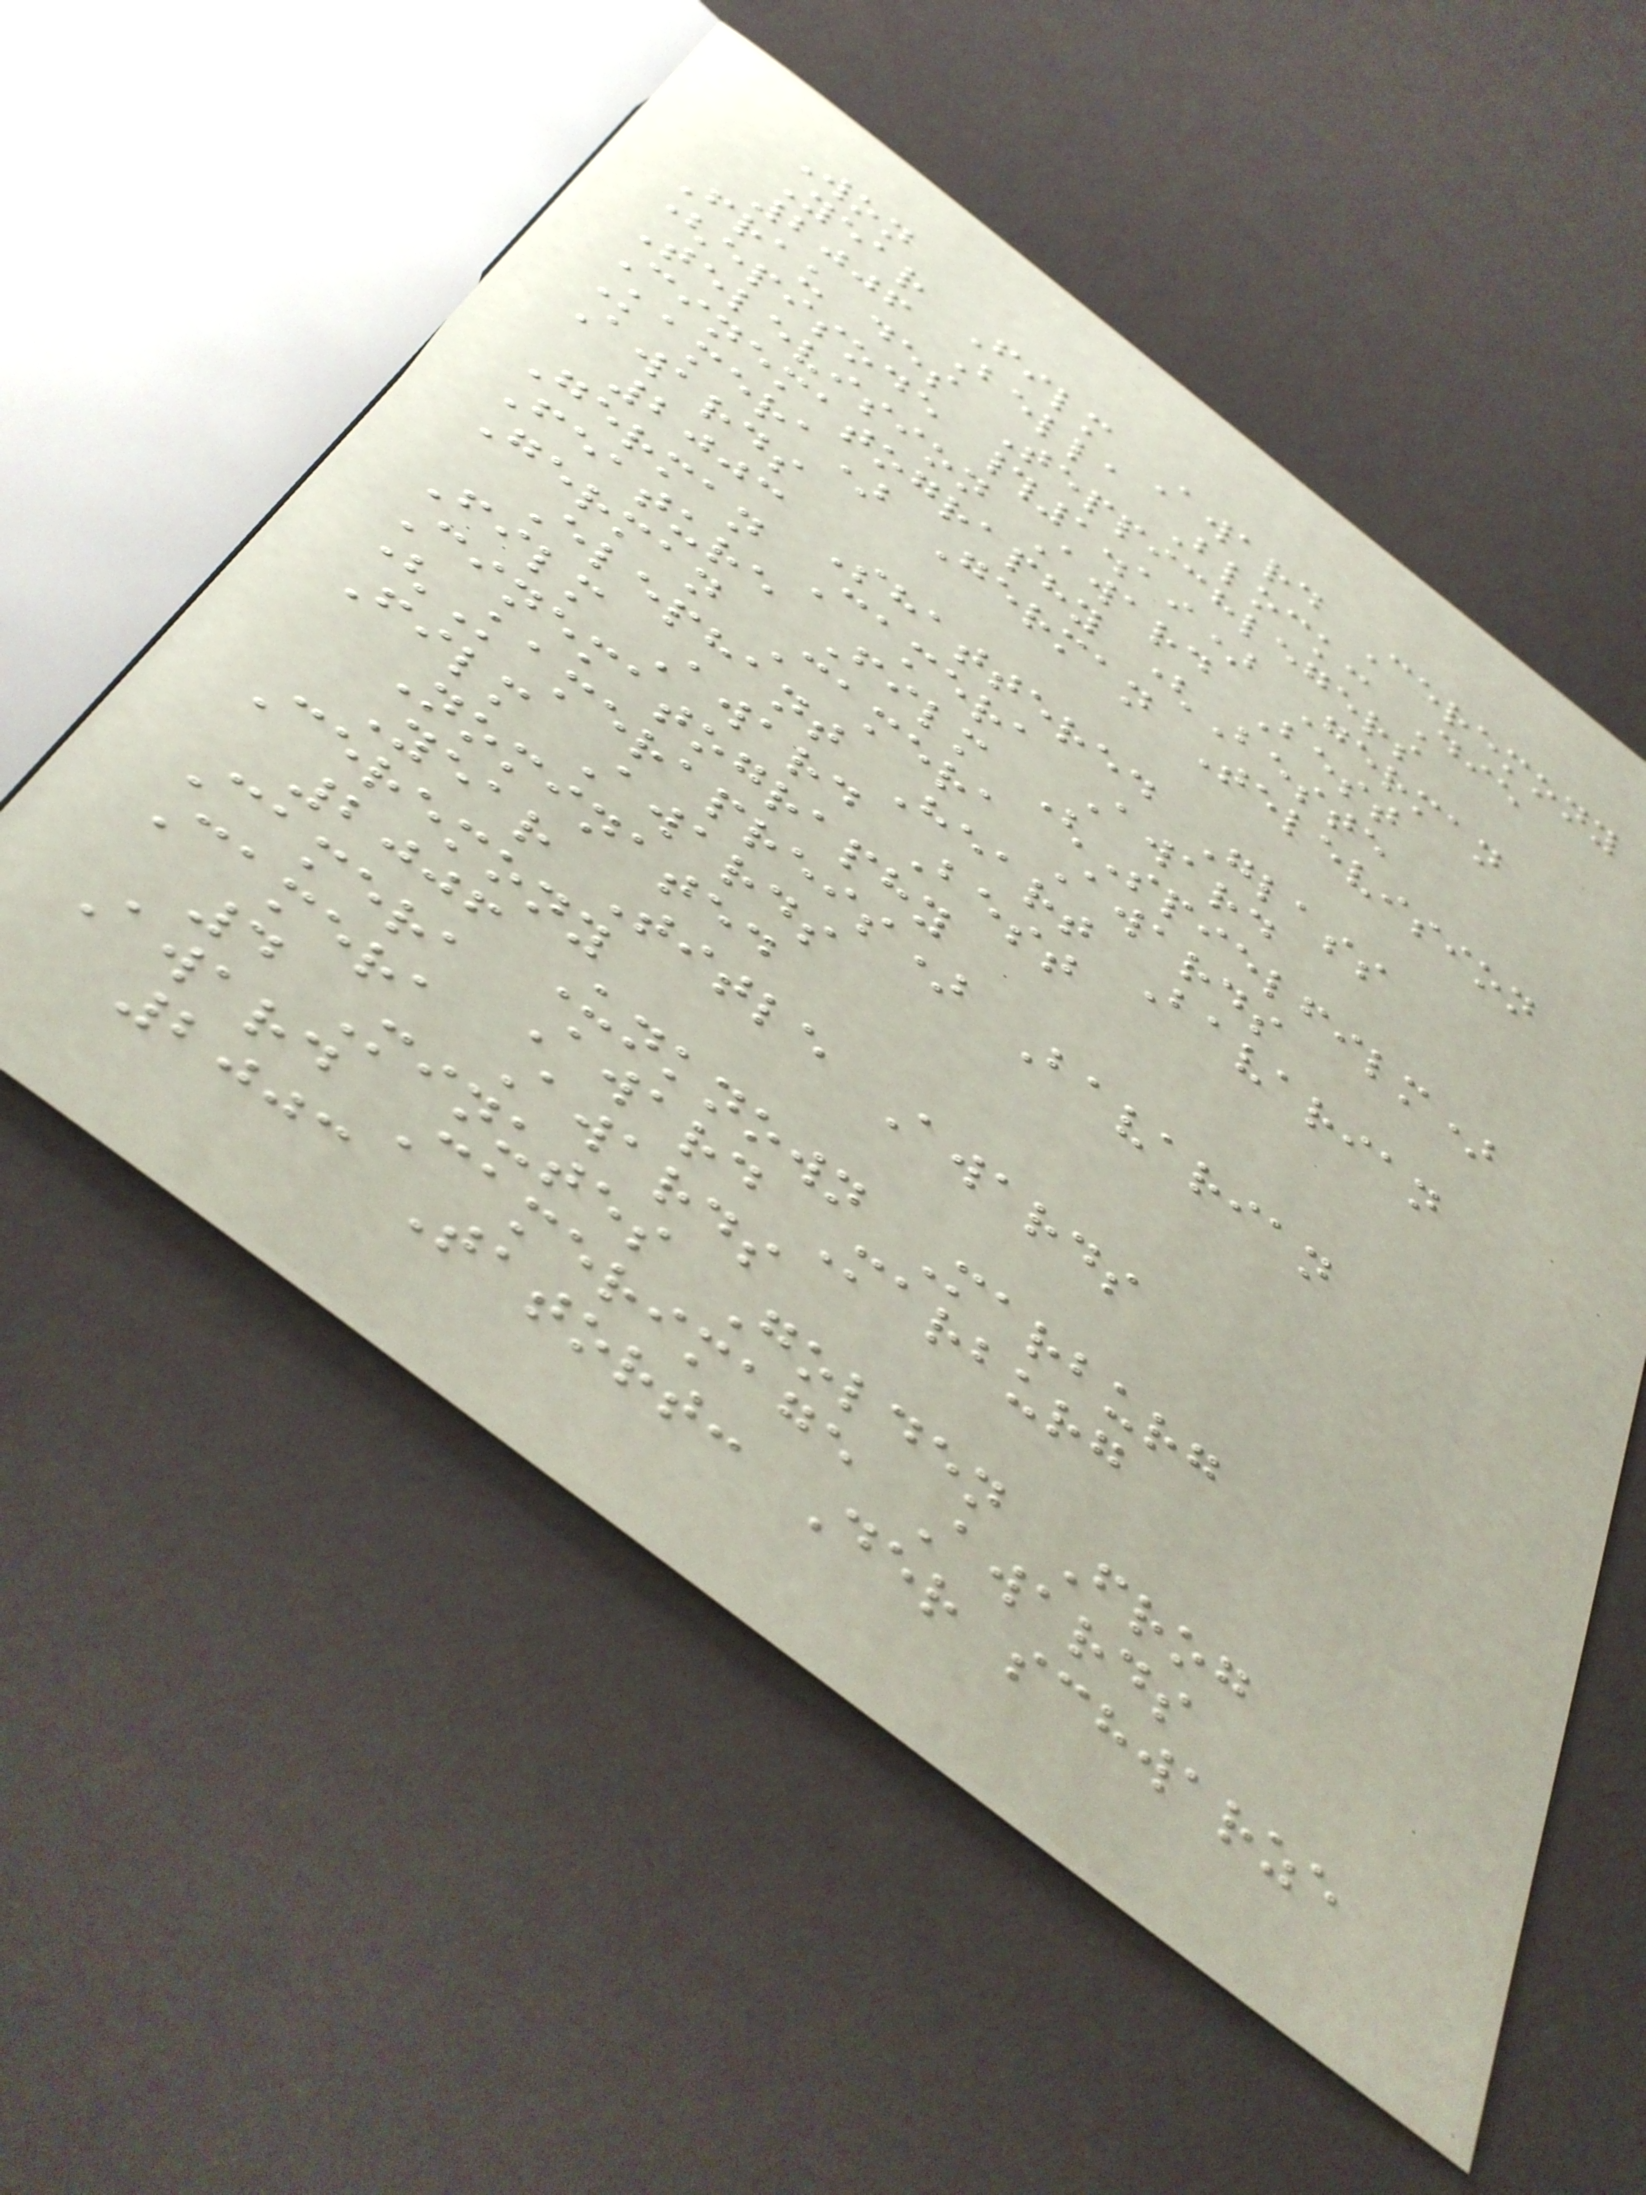Won
Year Film Award Ceremony
2006 Bella Block: Die
Frau des Teppichlegers
(episode #1.19) German
Television Award Best
Cinematography (Beste
Kamera) German Television
Awards
2003 Shattered Glass
German Camera Award
Feature Film (Spielfilm)
German Camera Awards
Elephant Heart Bavarian
Film Award Best
Cinematography
(Kamerapreis) Bavarian
Film Awards
Nominated
Year Title Awards
Ceremony
2006 Unknown Marburg
Camera Award Marburg
Camera Awards
4 Minutes Golden Frog
Award Camerimage Awards
2003 Tatort: Der schwarze
